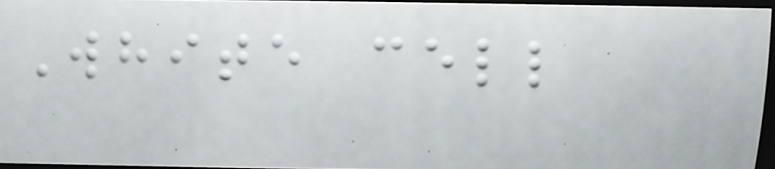White cell
